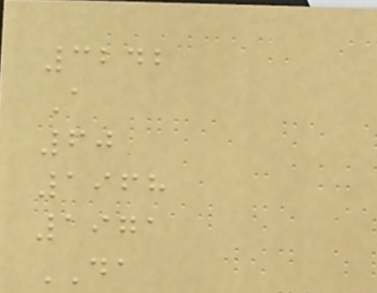3242
A
60
1968
1971
DA
